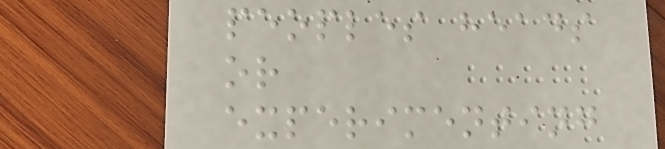peoples heads
or
experimenting
